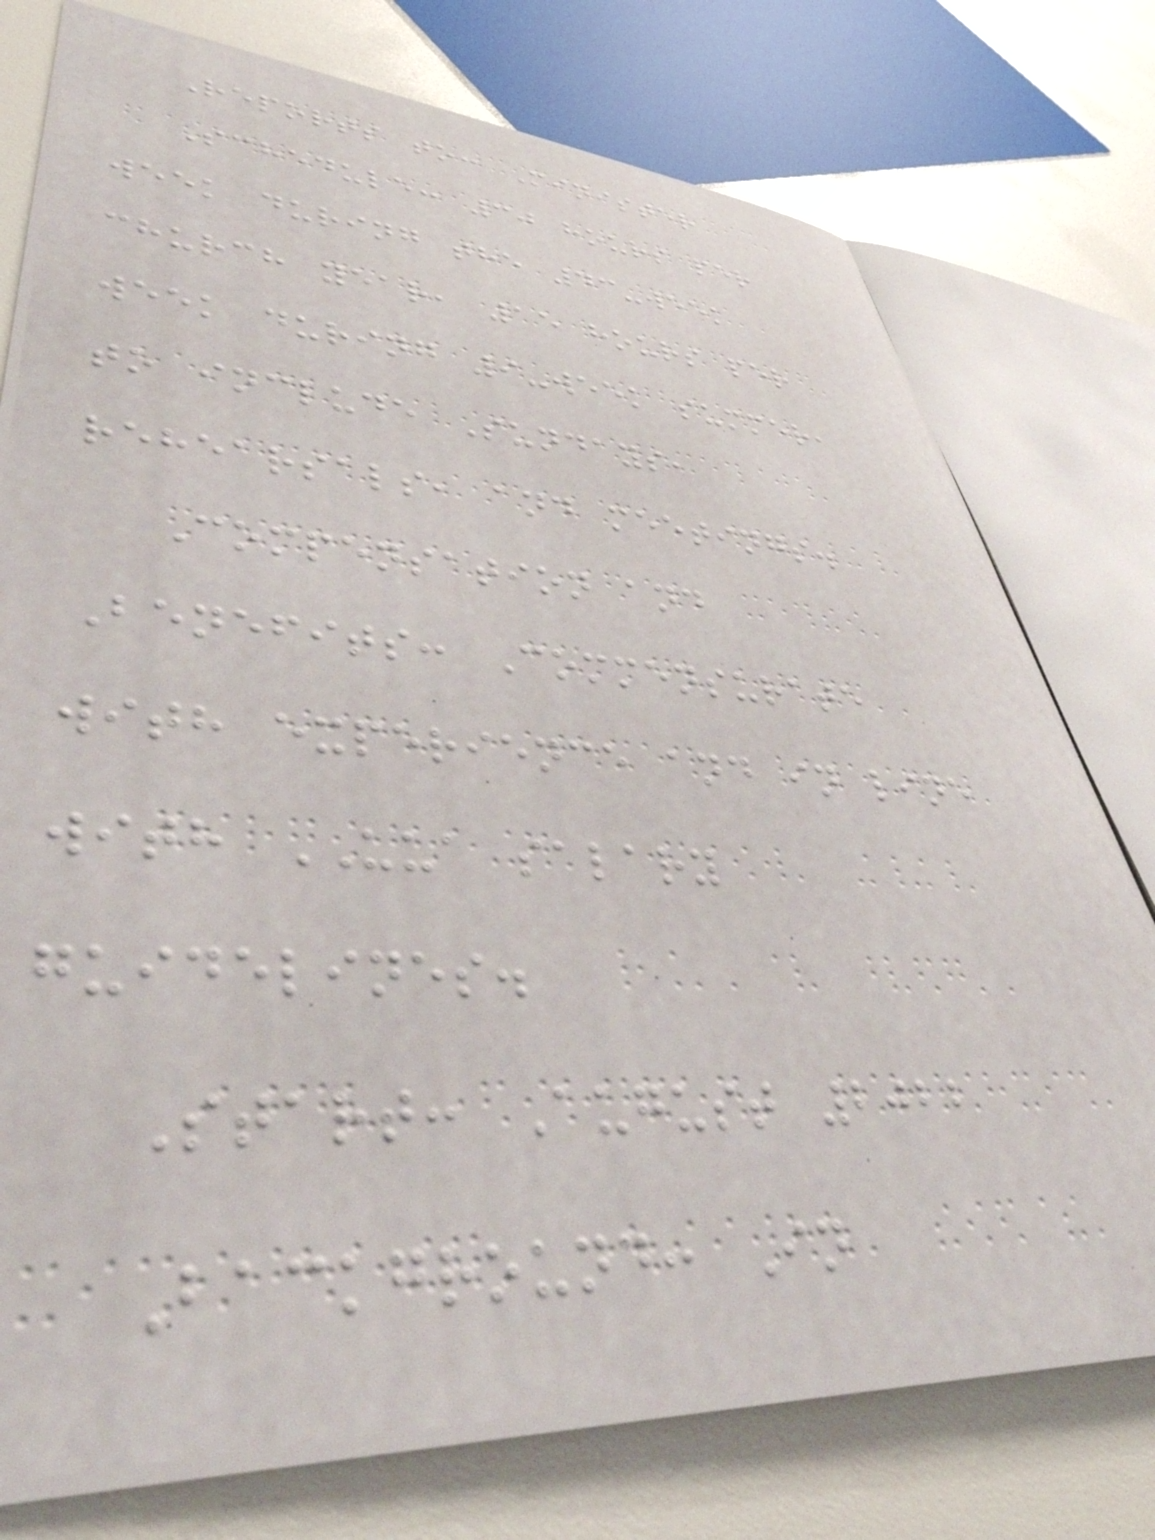Reports to: Minister
Schedule: 30 hours per
week during the 43-week
church year, 15 hours per
week during 9-week summer,
to include Sundays,
rehearsals, and meetings.
Compensation and
Benefits: Commensurate
with experience and in line
with UUA salary
guidelines.
Start: August 2022
Background: In
